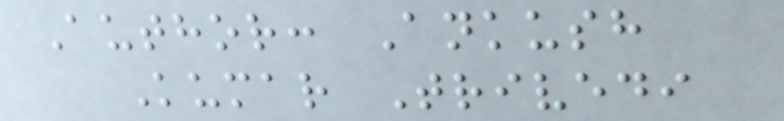Author: Ankush
Kumar Trivedi
